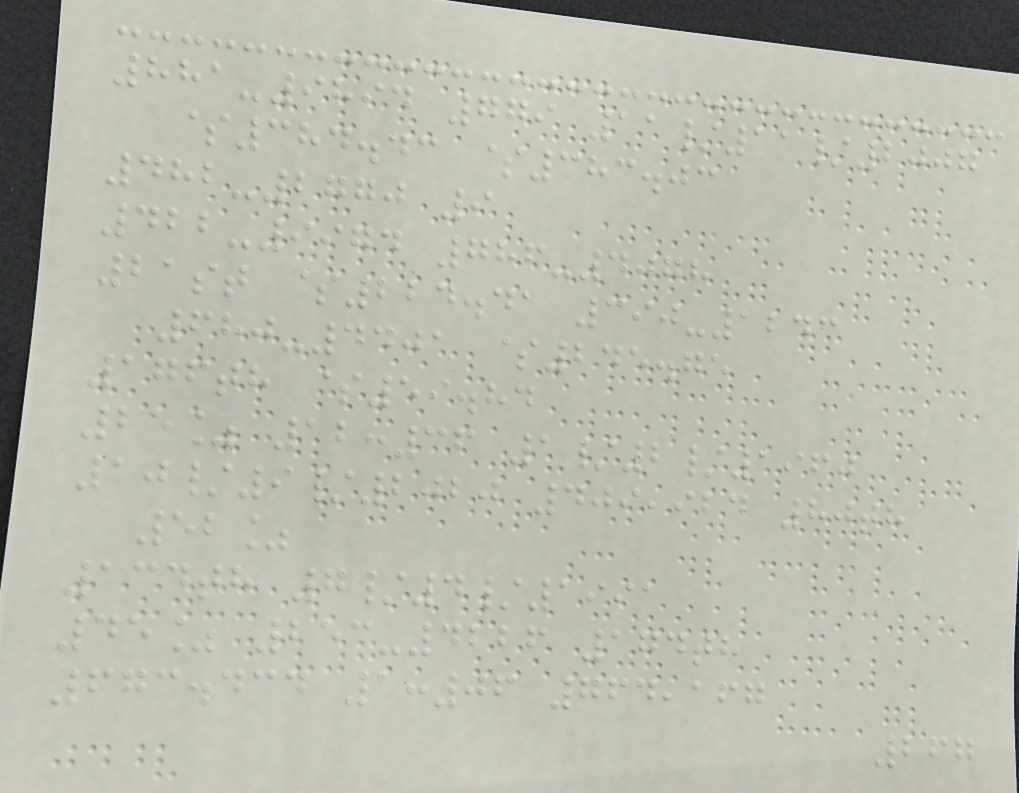881-9894 779 11/11/2007
$384.43 $383.03
482-2770 9
422-9974 786-4078
21st $224.41 390-1243
680-4401 $245.75
176th $59.84
25% 12:36 1/2/1960
10/9/2020 409,924 80th
52%
134th 7/4/1991
45% 253-4226 174th
673.434 1:06 764,167
267
